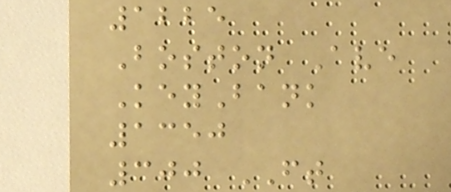1225
Boston Ave
KeyBank
1350
300 FT
